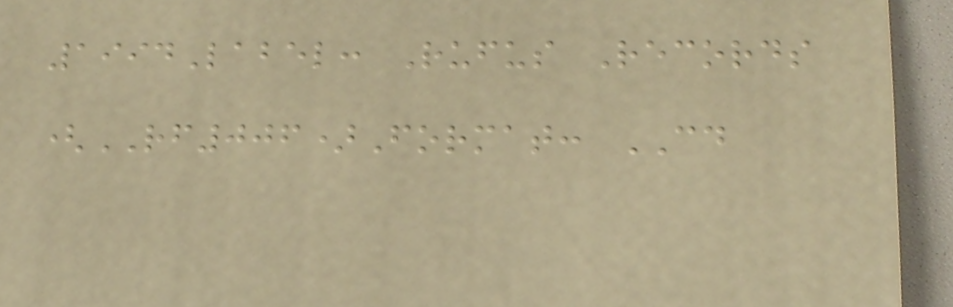1994Label: Rufus Records
(RF006)Format: CD
